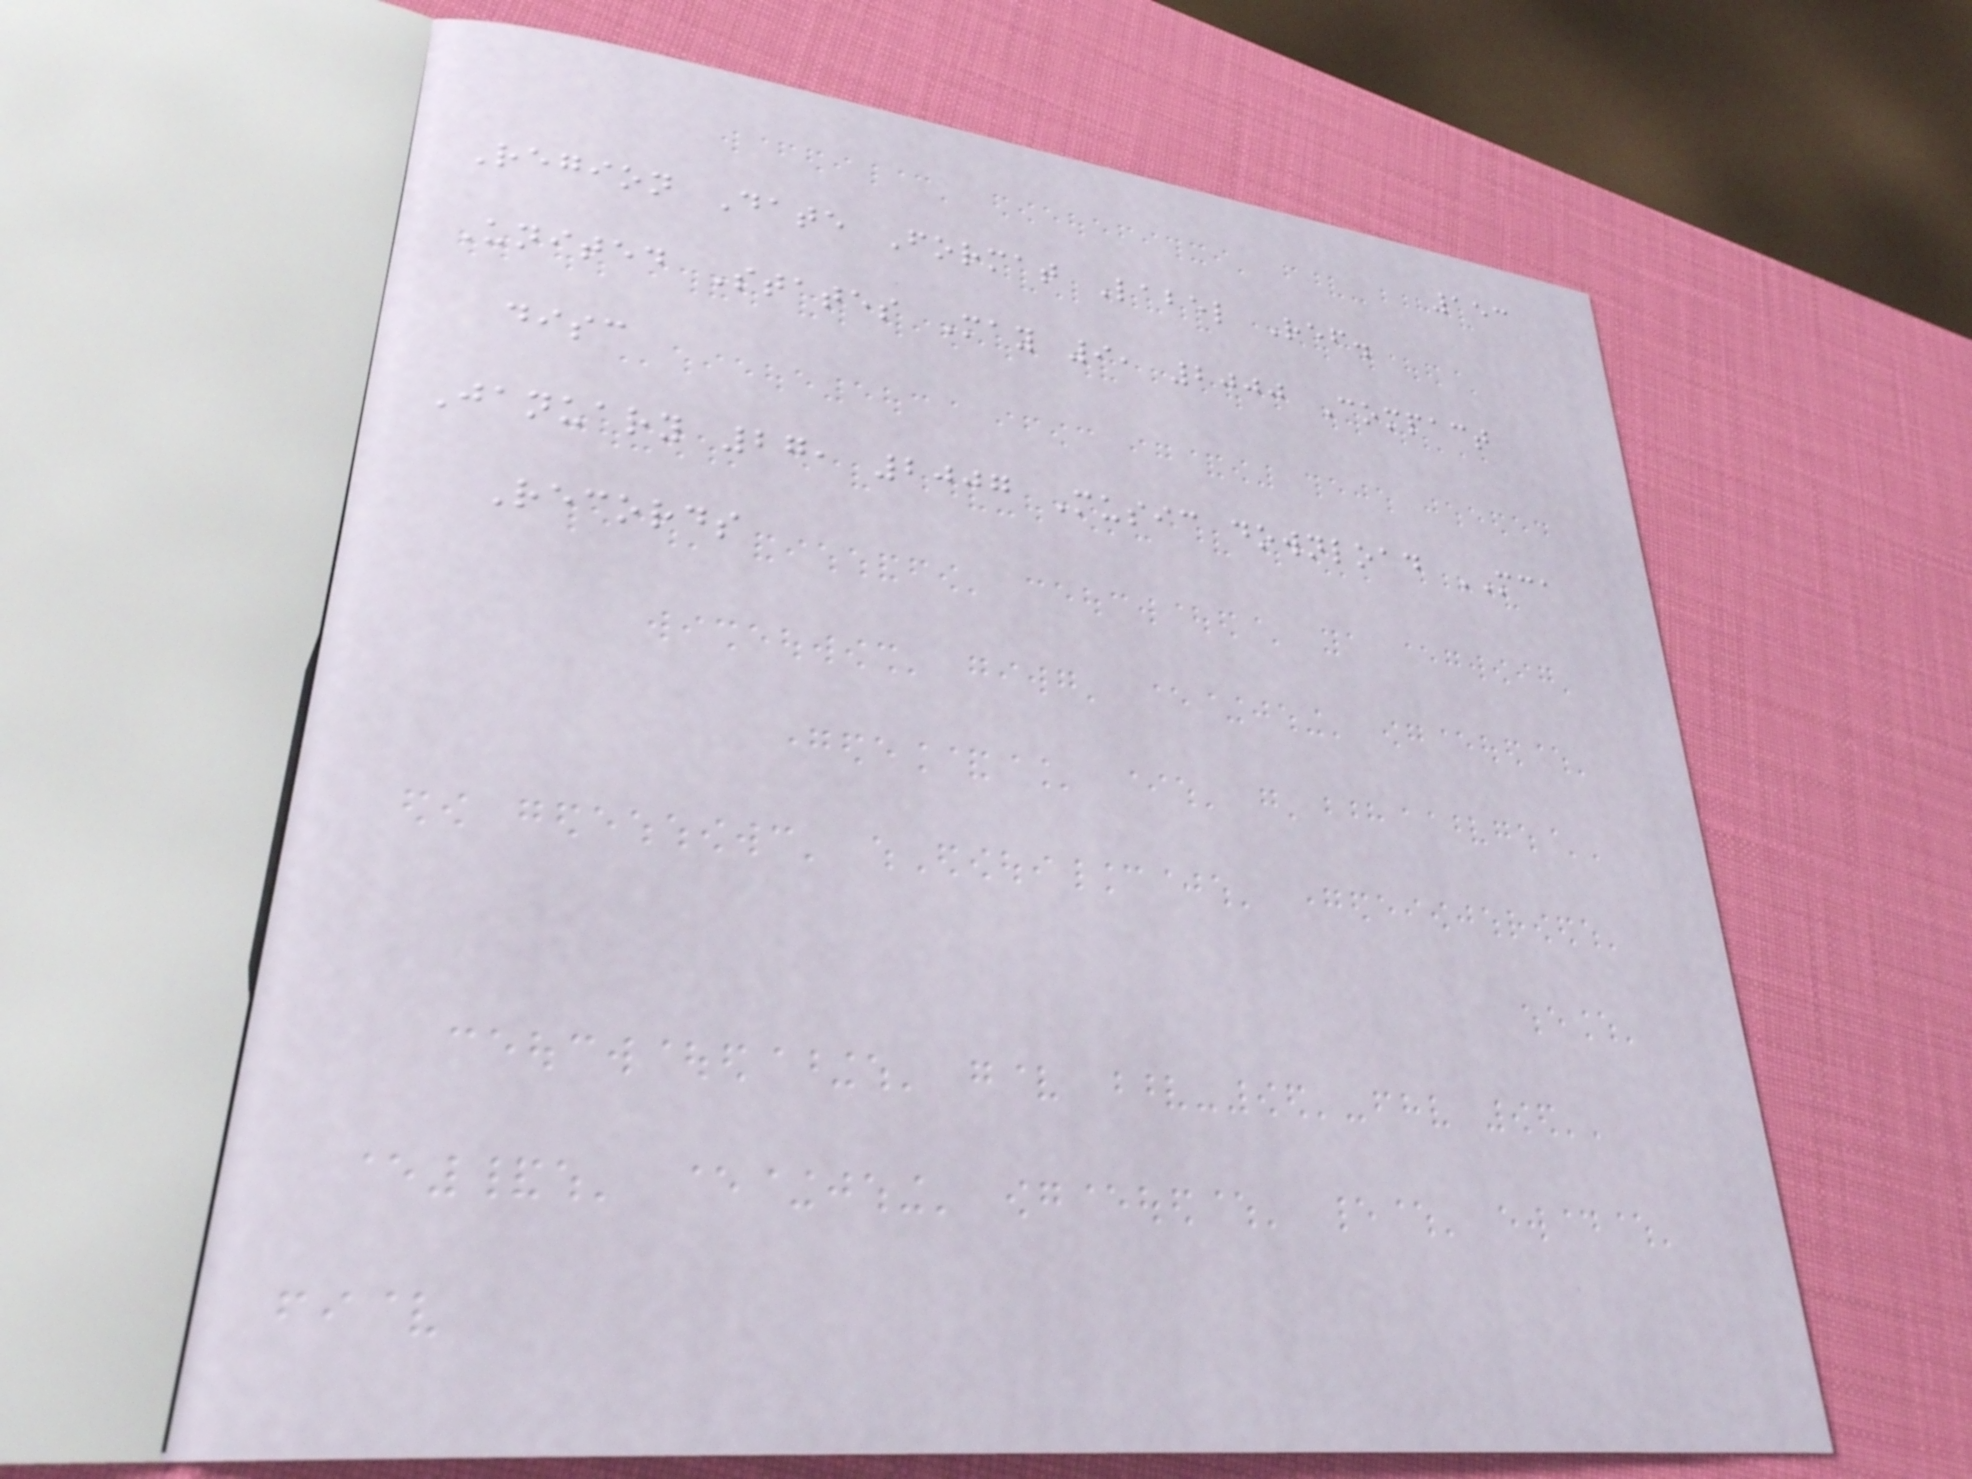153
Region Date Format Label Ref.
United States May 9, 2000 Compact
disc
January 27, 2007 Music download MCA
Records
